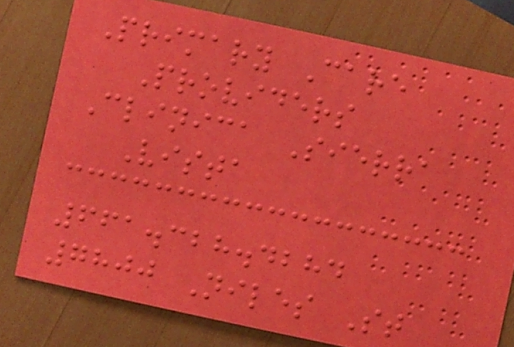Primary Care
Providers
Clinica Sierra
Vista
661.328.4284
7800 Niles St
